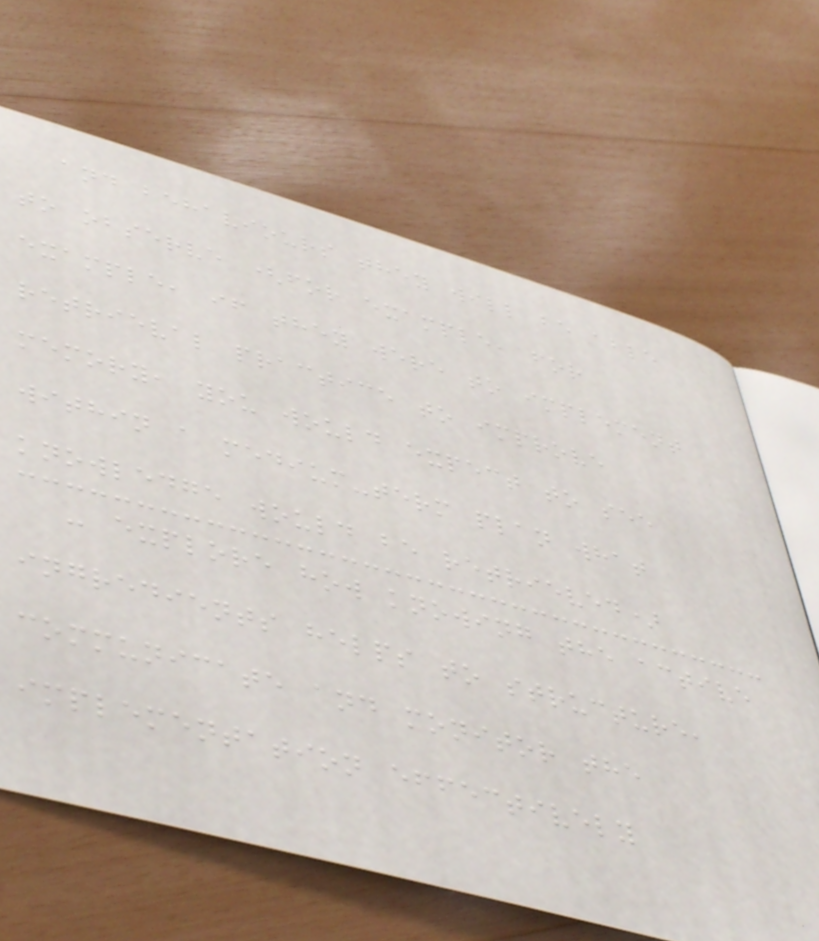and behaviours they will be able
to observe (for example, for
example, if they were to implement
retrieval practice to improve
memory, you would expect to see
within a medium-term plan what
knowledge would be retrieved)
- explore how knowing the active
ingredients helps to structure,
communicate and monitor the
implementation effectively
